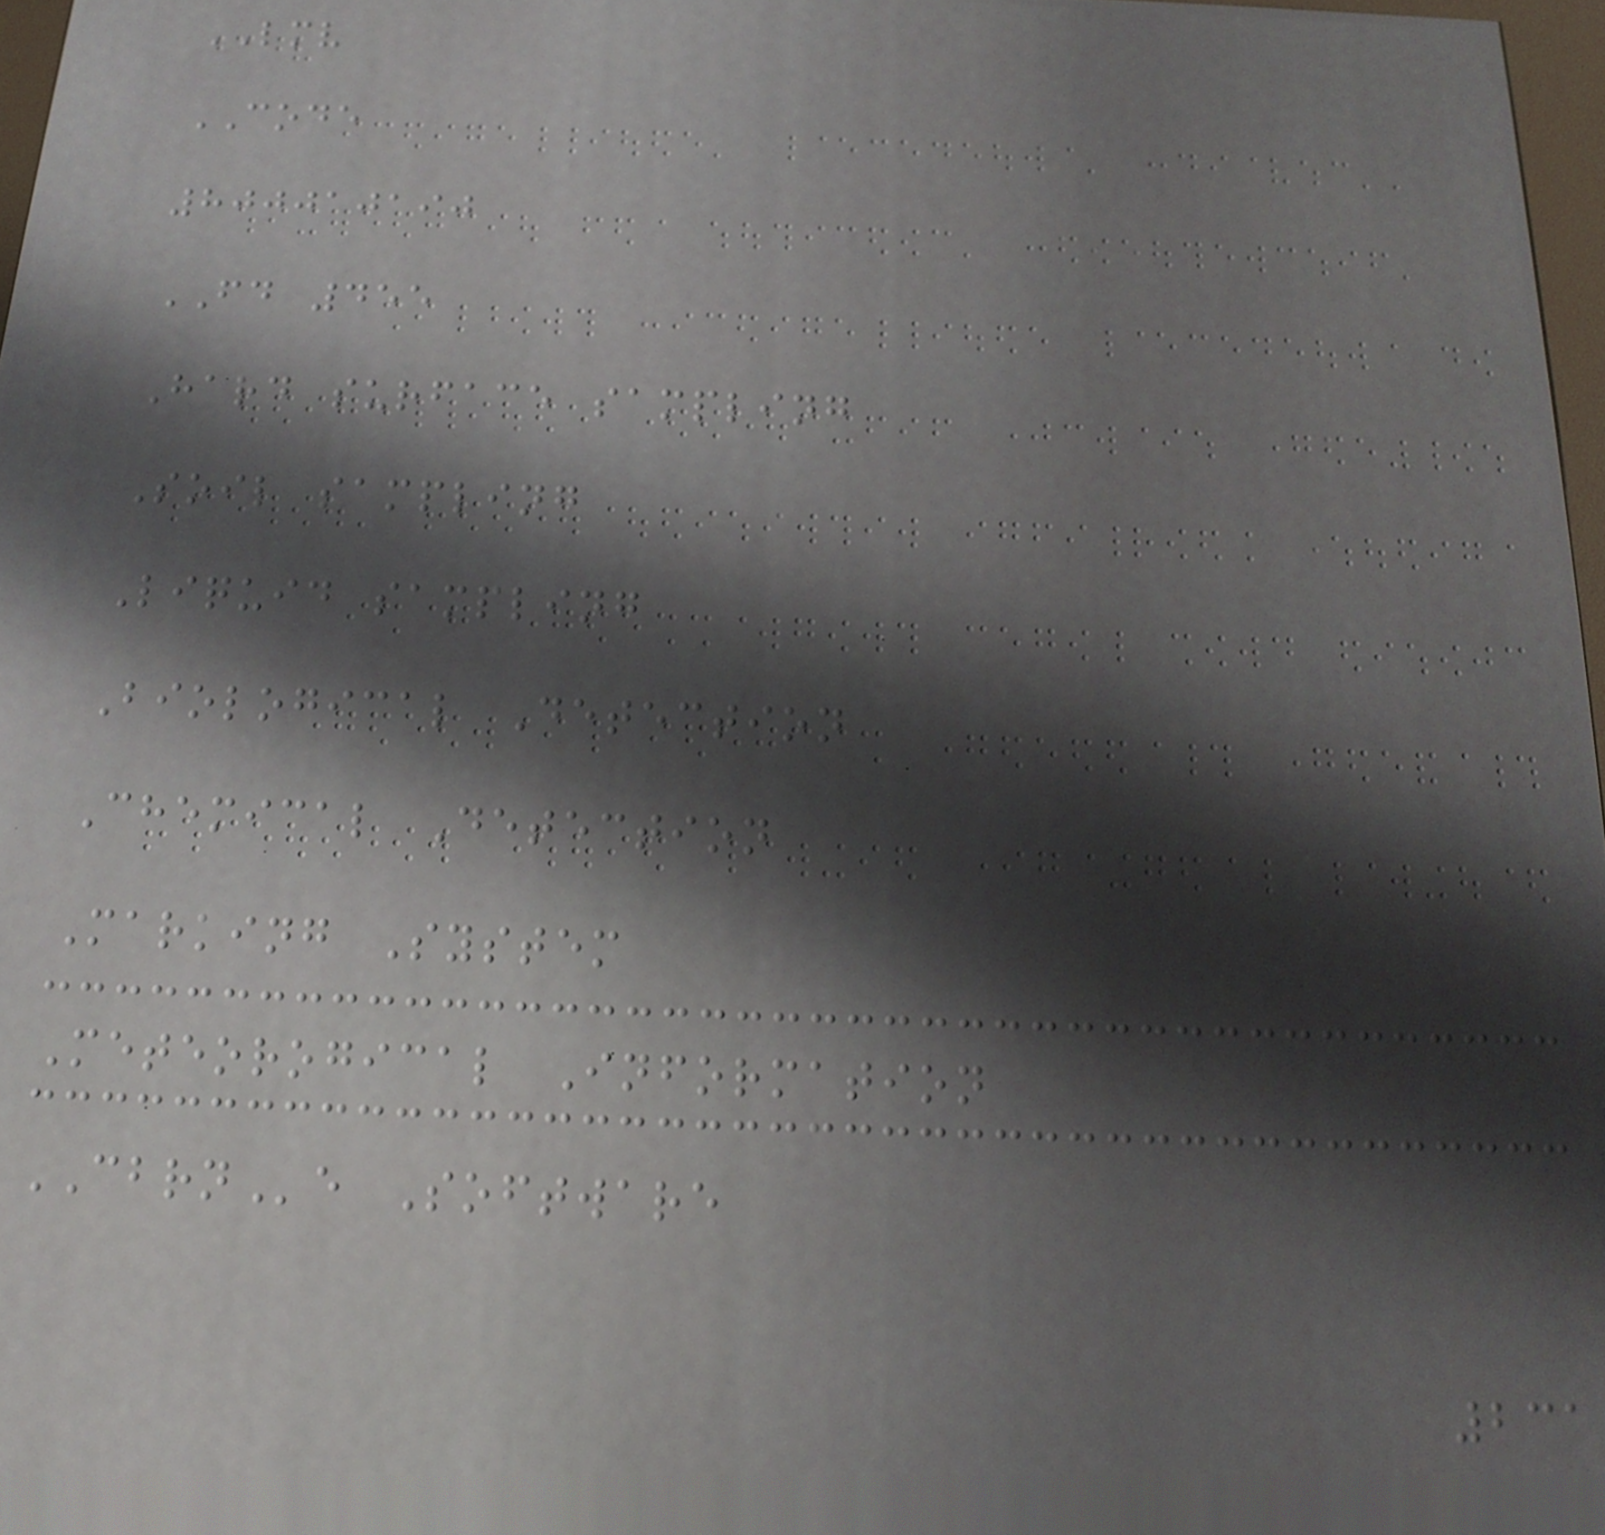LMV
CODE
800010190
FD 455
Hard surface sampling
Soil sampling
Liquid sampling
Biological Detection
Chemical Detection
Marking System
Meteorogical Information
CBRNe Software
231
